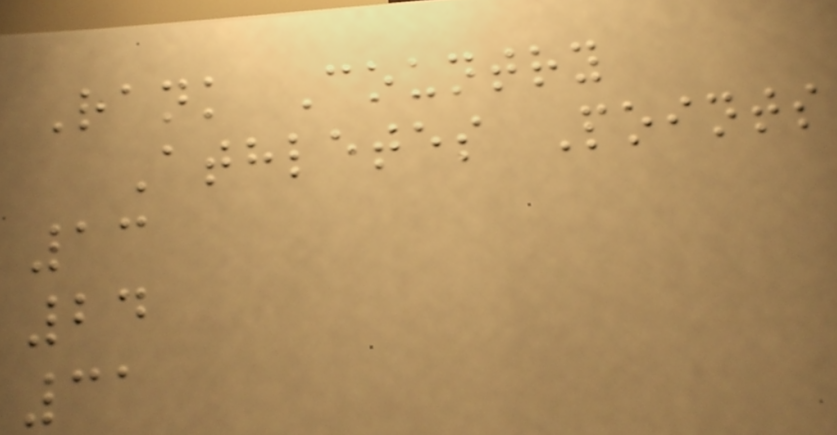Rank Country
Athletes Points
13
24
31
